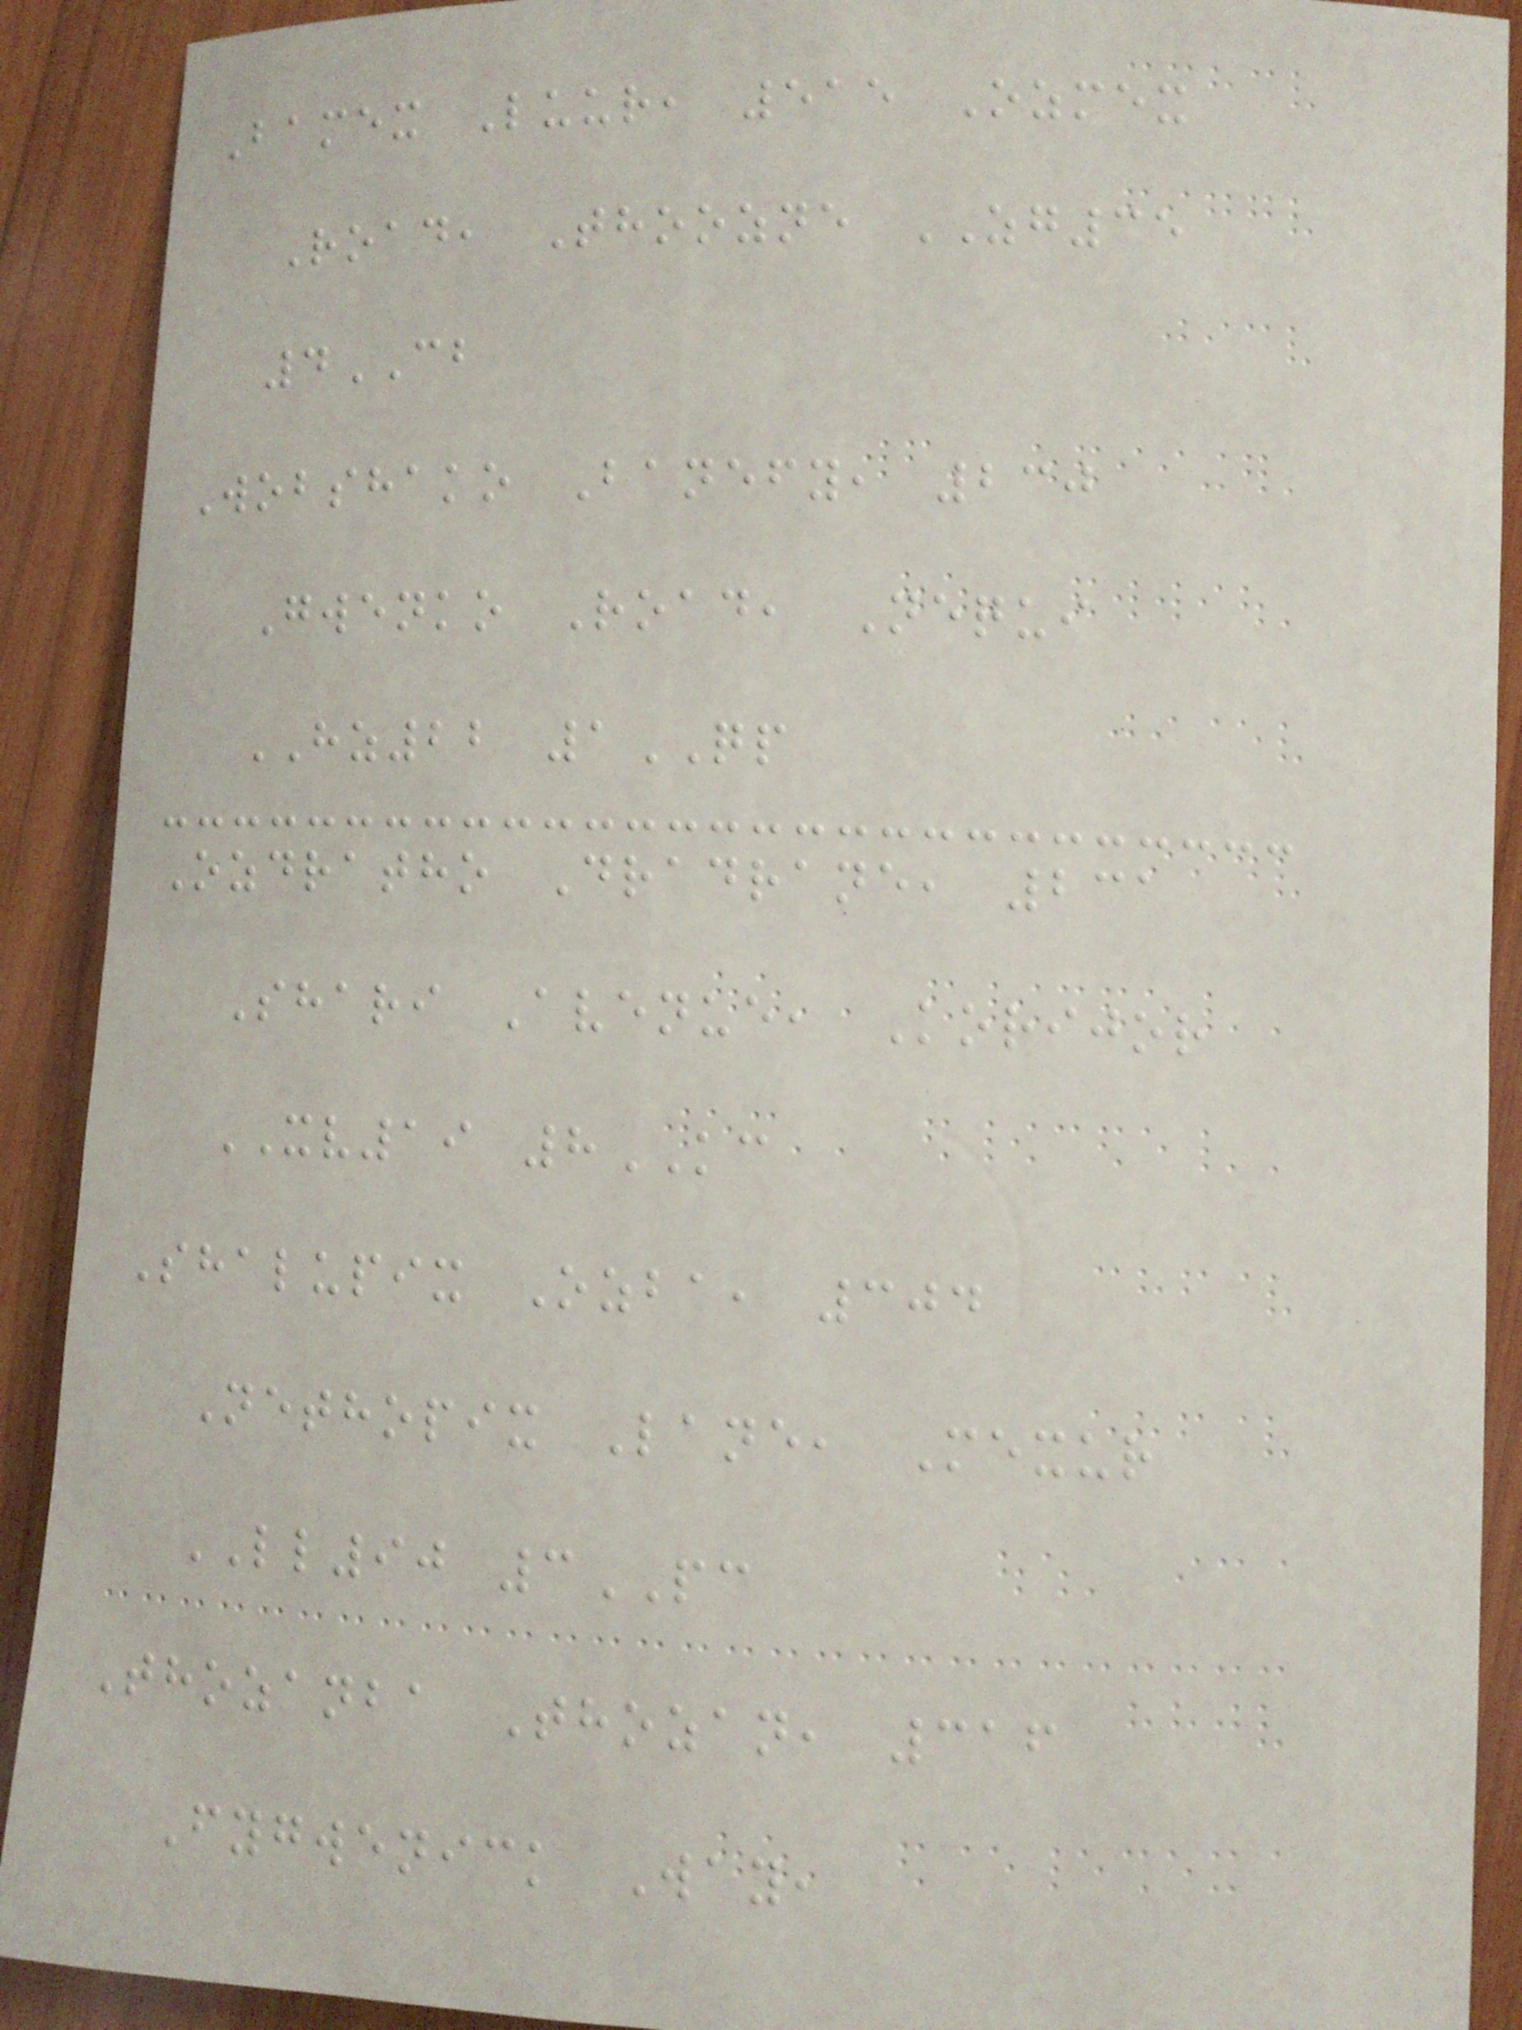Bamex Luur, 515 Ozmex
Road, Thoozne ZG35
4CB
Wobshako Banefy, 230
Gwenko Road, Nequi
HZ22 1QP
Ozdratho Dradrane, 231
Shari Avenue, Korijor
XV19 8KC
Shalupix Ozba, 304
Nethopix Lane, Mexur
LL90 3PC
Thozanba Thozan, 316
Fygwenick Way,
